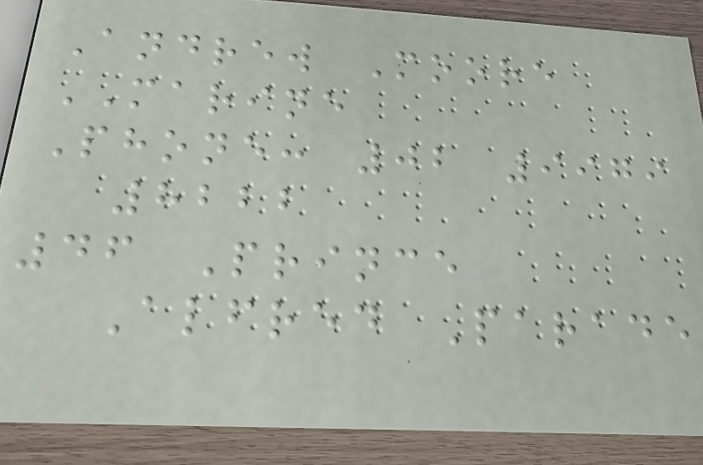Andrew Moore
MARINE
Phone: 02 9979
8222
46 Prince
Alfred Parade
